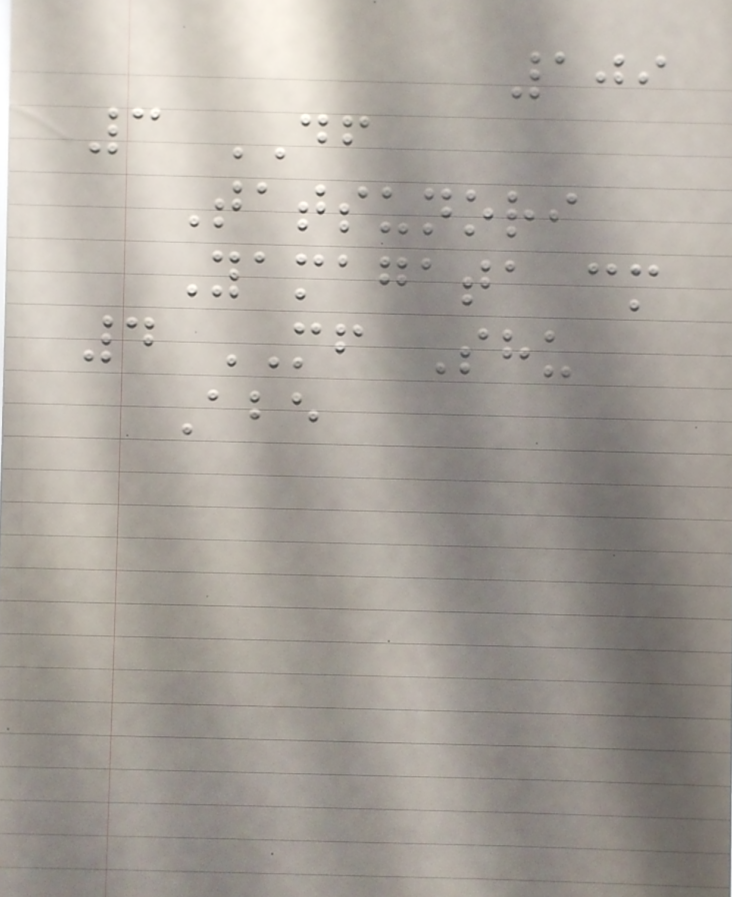109
3 DF
Tatsunori
Yamagata cm
4 MF Shu
Abe
